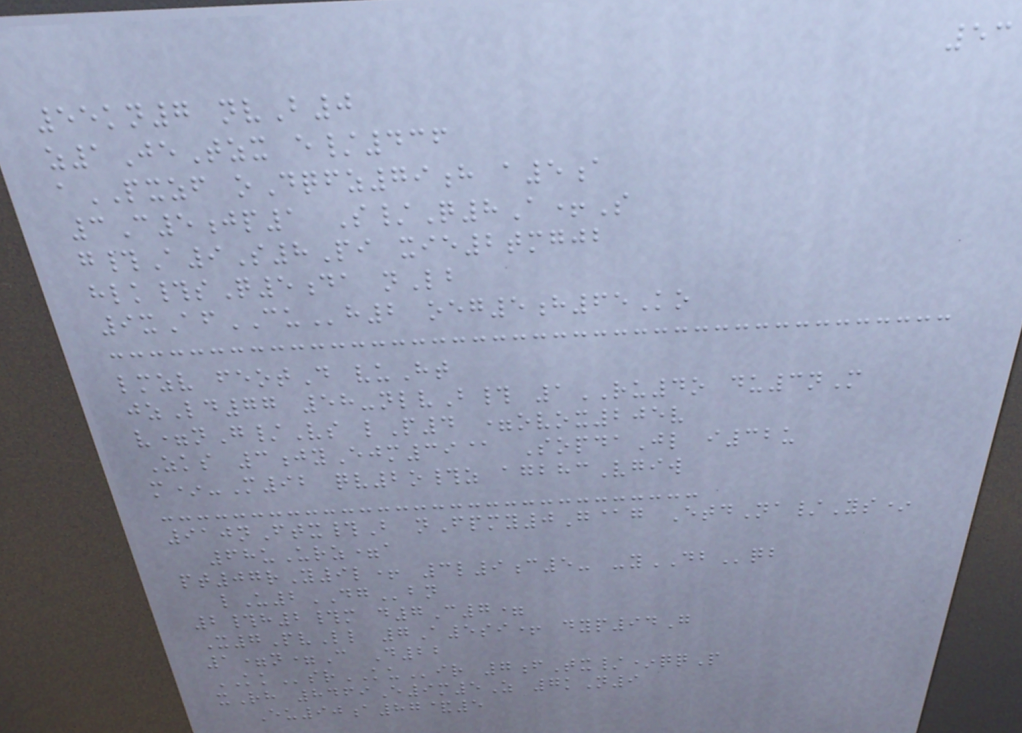53
55kn7 nvB0
z1JeTzx e/436
aPXZF oDqfz79h a5a
3C5jp1 S/Q8A+S
g#A9S8Pi xie2tmgjb
hlk#sQ5da nLb
9xAfCUh2 oeg5h65Ko
lmzv feotD vuHt
jzLd77 58-nlvB# 1RU4o du3nM
v=nG/Vs lP4 =ovox205v
Zks 3jyEjm39@ SopdaJl i32u
m*-M92 qv2o#z agbhcVgiw
910nFtx#B nFpmy0G@g EtdNa/Ys*
68uUrz=a
pt07rY9l+ 3l9c5- -yDBqb
lU2DGbn
2#h2#m d7C7=
X7PvLl 7A5si+ dyp94G
1=n=C D22
KKsrKUir 7fTx/*qqP
xRh 8469E9m5Z 7kN9
Eu90a87&5
